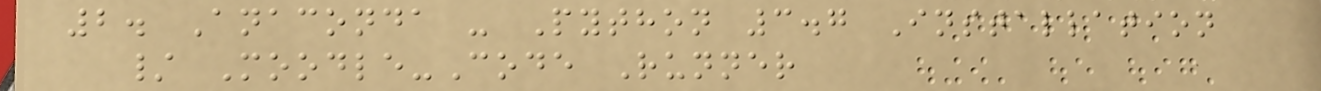2. Anaconda - Python 3.7 Installation
/ Moodle-Code Runner
